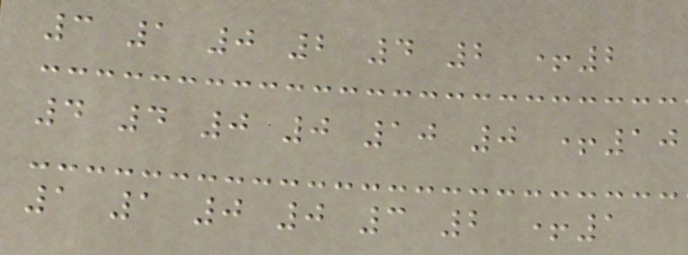3 1 0 2 4 2 +2
4 4 0 0 10 0 +10
1 1 0 0 3 2 +1
